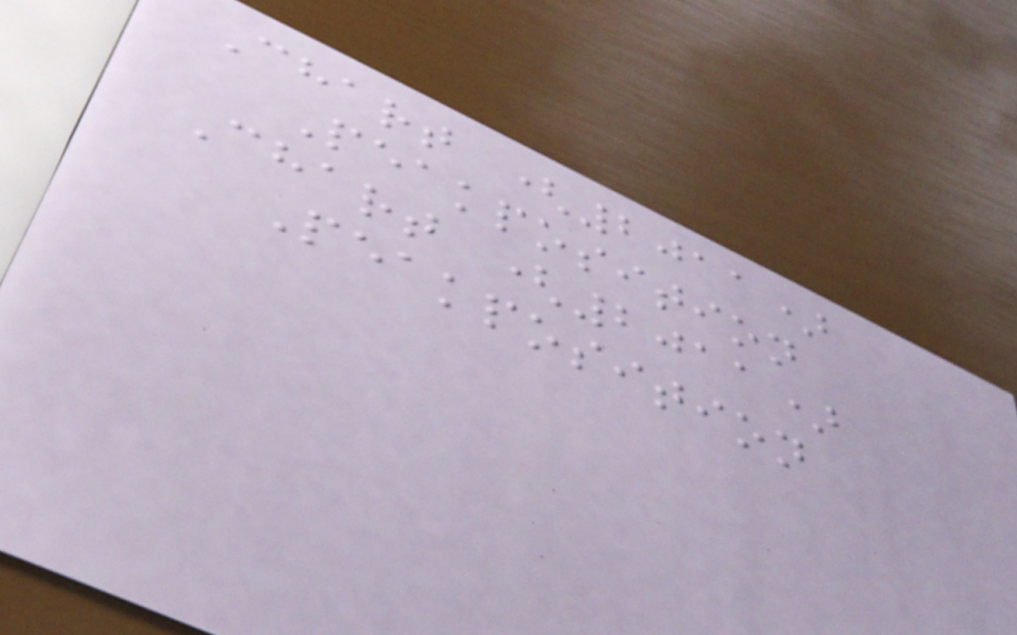Chart (2011)
Peakposition
Chart (2011)
Peakposition
